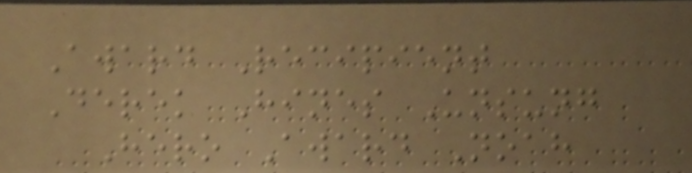Award Recipient
Derek Hines Unsung
Hero Award Noah
